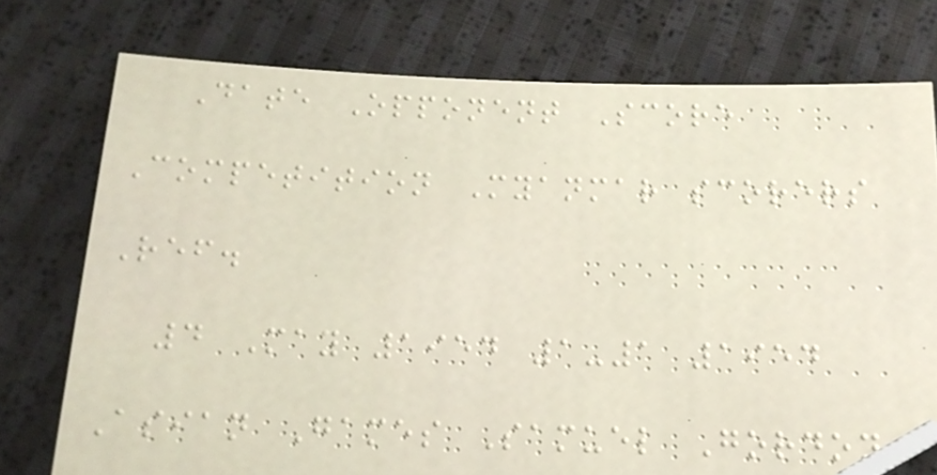Date Opponent Score
Competition Myanmar scorers
Ref.
4 May 1954 1-1 1954
Asian Games Samuel Gordon
